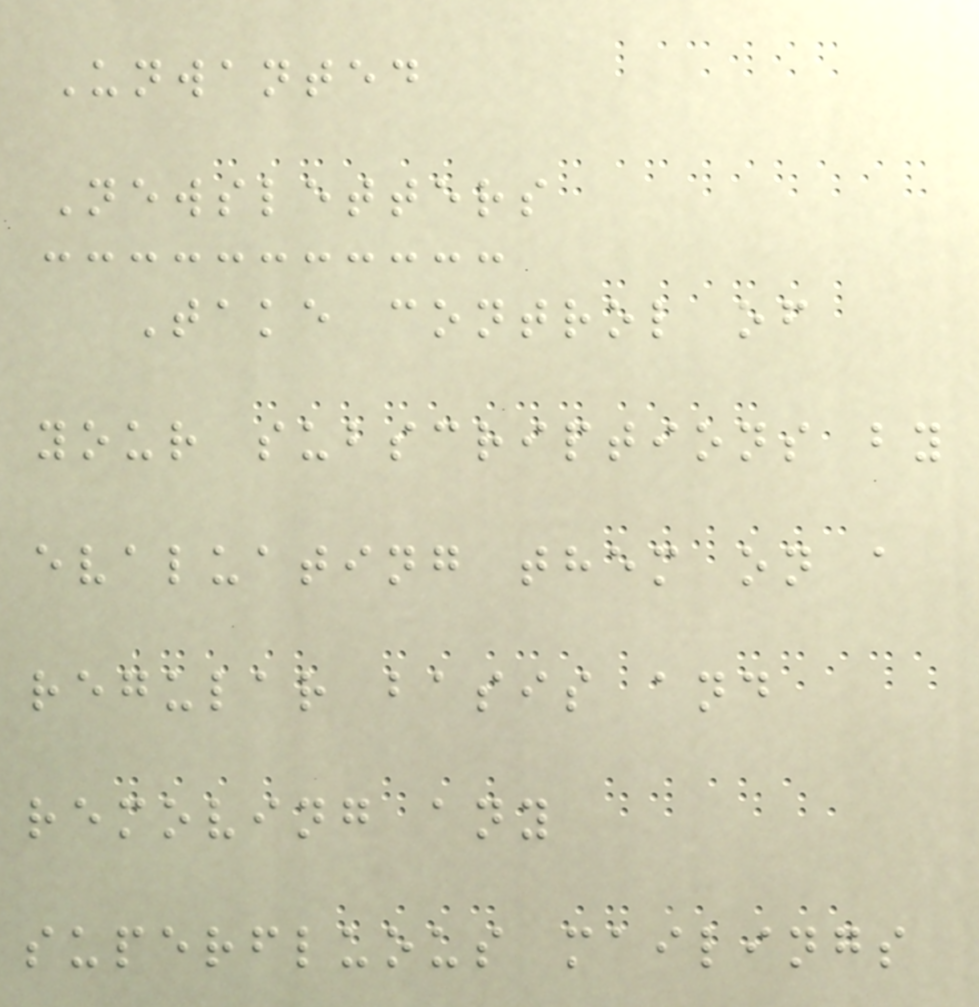Unwanted
Newsletters
Take control of
your subscriptions by
evaluating them on a
regular basis and
removing any
superfluous mailings
